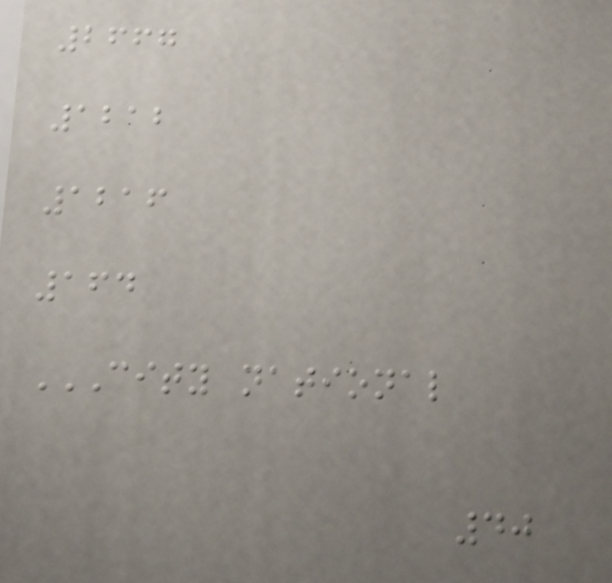2667
1212
1216
164
CITY NATIONAL
40
